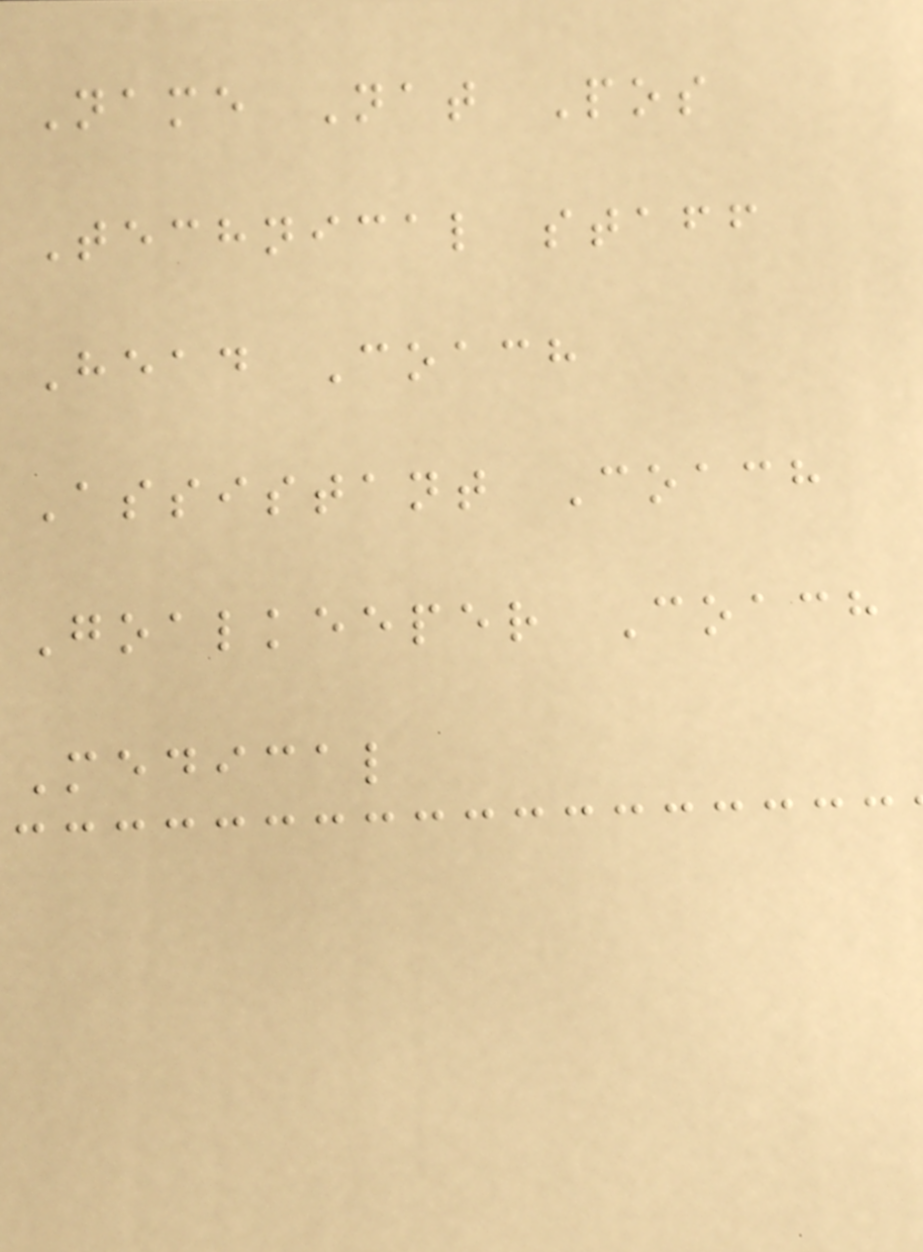Name Nat Pos
Technical staff
Head Coach
Assistant Coach
Goalkeeper Coach
Medical
